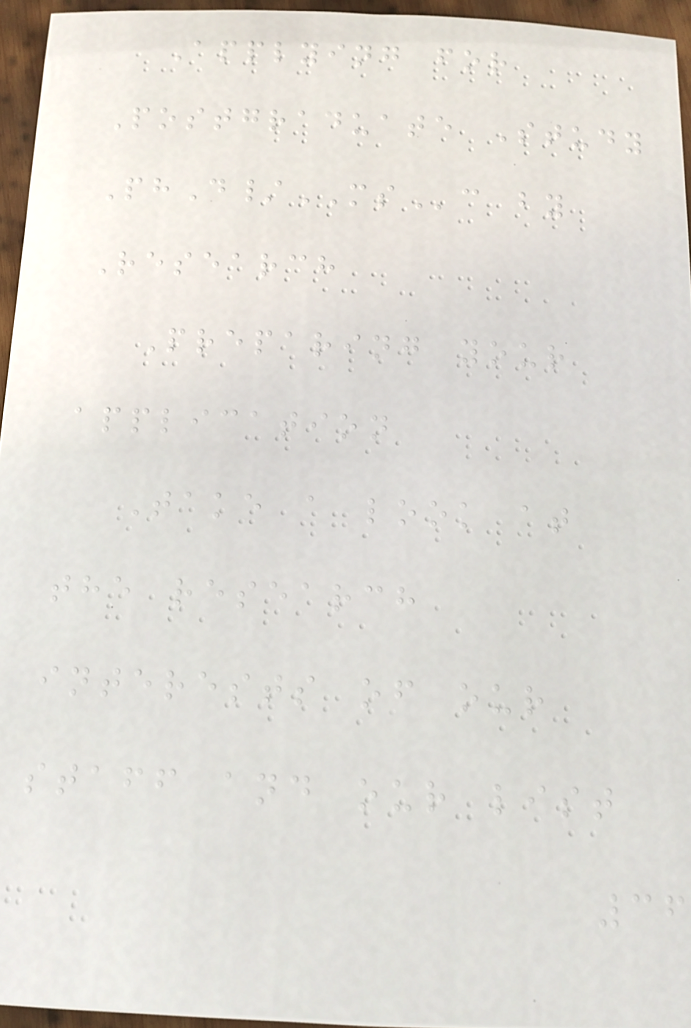Applying for
Postgraduate Study
PhD/MSc by
Research
Preparing your
application
Take a look at
the research
interests of our
staff and our list
36
